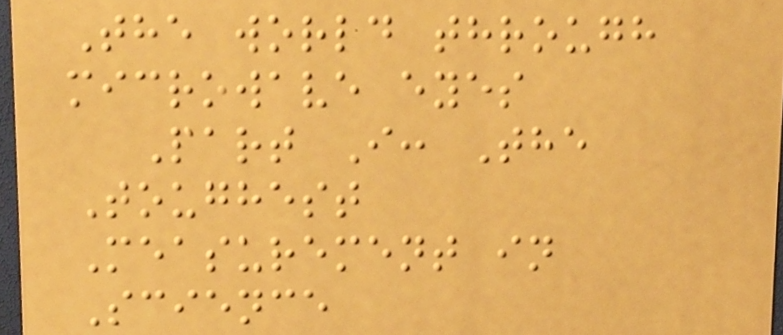The world through
microwave eyes
Part I: The
Toughest
Measurement in
Science
